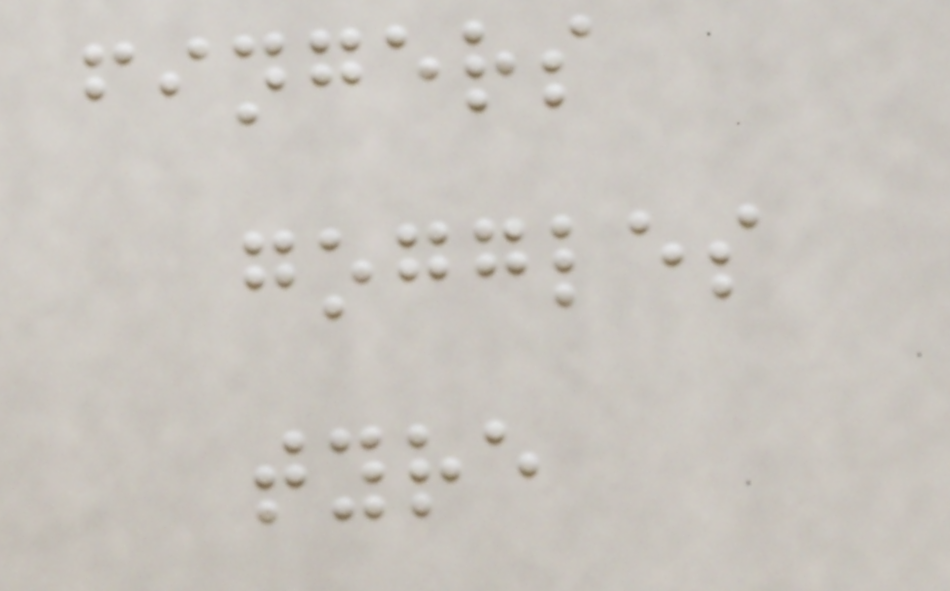fingers
goggles
tyre
